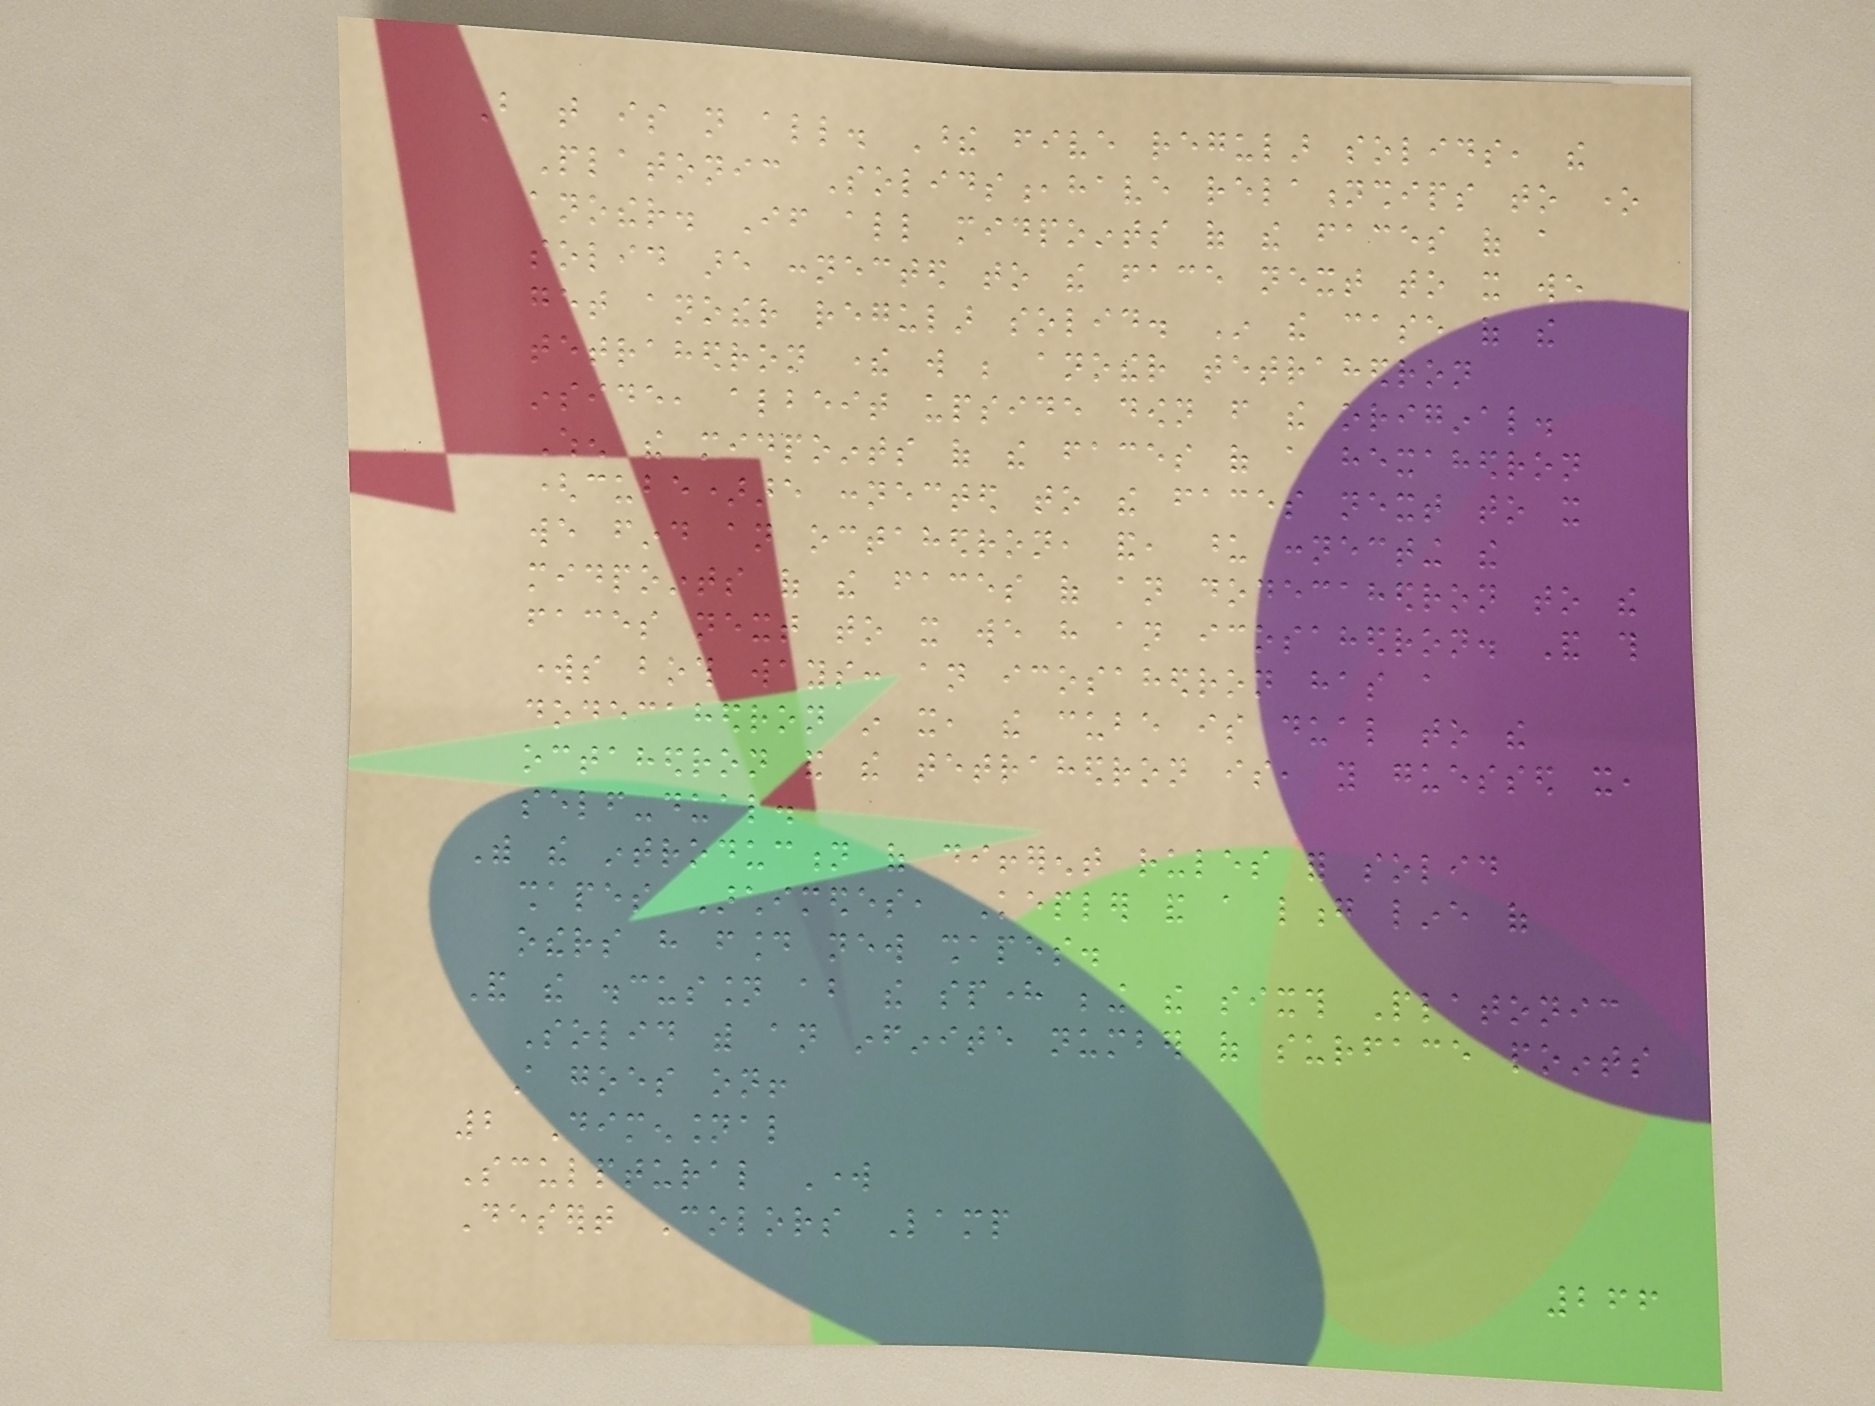But that is not all. These five regular solids, the
Platonic Solids,have relationships to one
another. If all midpoints of the faces of a
solid are connected to the face next to it we
get another regular solid. In the case of the
tetrahedron there will be another tetrahedron
inside, albeit upside down from the original.
When the midpoints of the faces of a hexahedron
(cube)are connected to the faces next to it
we find an octahedron, and, upon connecting the
midpoints of the faces of an dodecahedron to the
faces next to it we have an icosahedron. And this
works both ways: an icosahedron has a
dodecahedron in it, the cube is dual to the
octahedron and the tetrahedron is, you guessed it,
self-dual.
With the introduction of different rules for solid
shapes Archimedes, Kepler and a long line of
others have found new shapes.
And the discussion about the sphere being the sixth Platonic
Solid with an infinite number of surface points
still goes on!
2 Dimensional
Sculptural Work
Desert Colors Lamp
266
